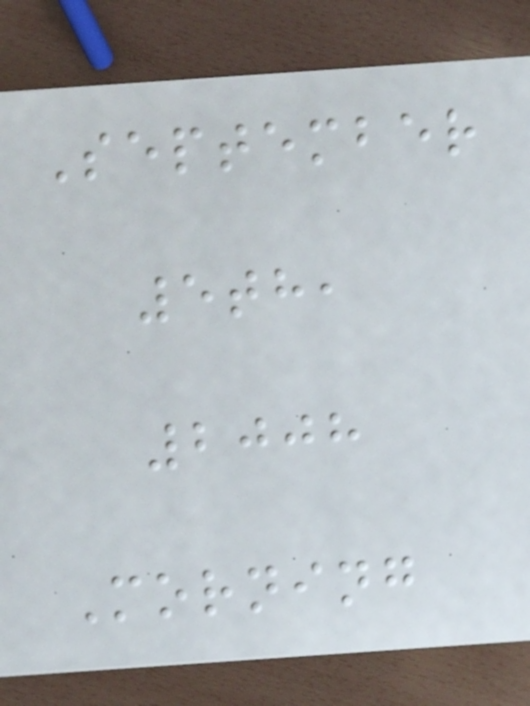September
5th,
2008
Morning
